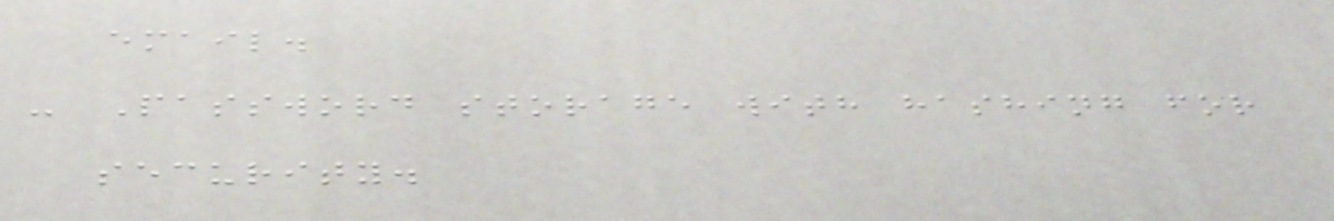email.
- Password storage with hashing for
security.
